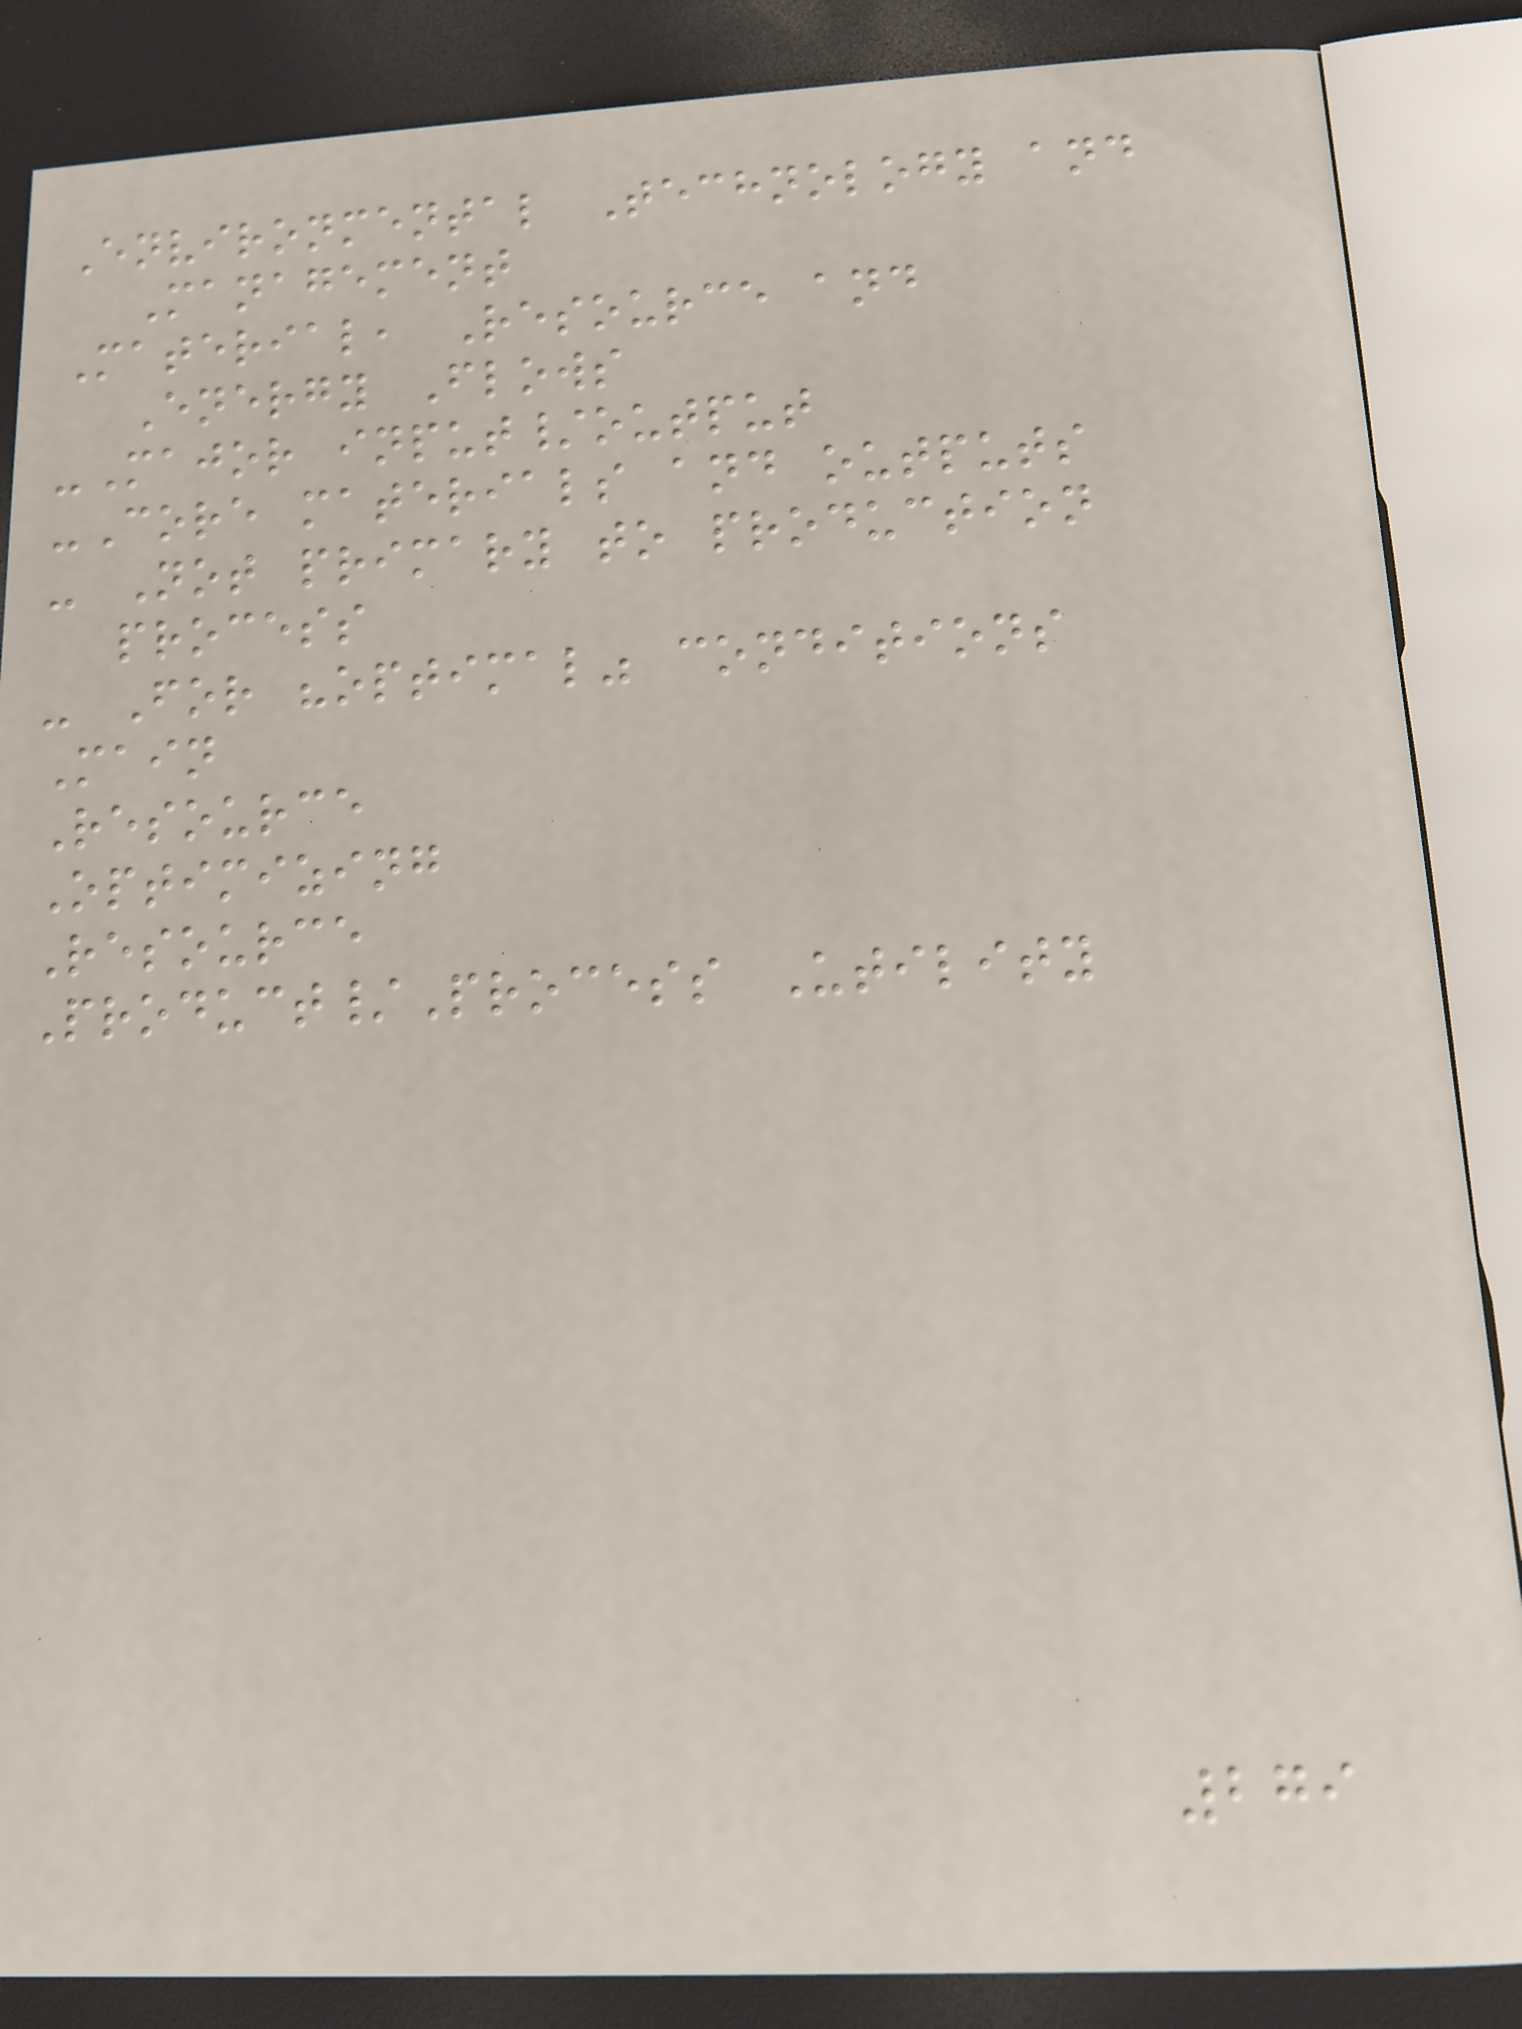Environmental Technology and
Management
Material, Resource and
Energy Flows
-Major input/output
-Core materials and outputs
- Not primary to production
process
- For "optimal" conditions
Main
Resource
Optimizing
Resource
Product/Process Utility
279
